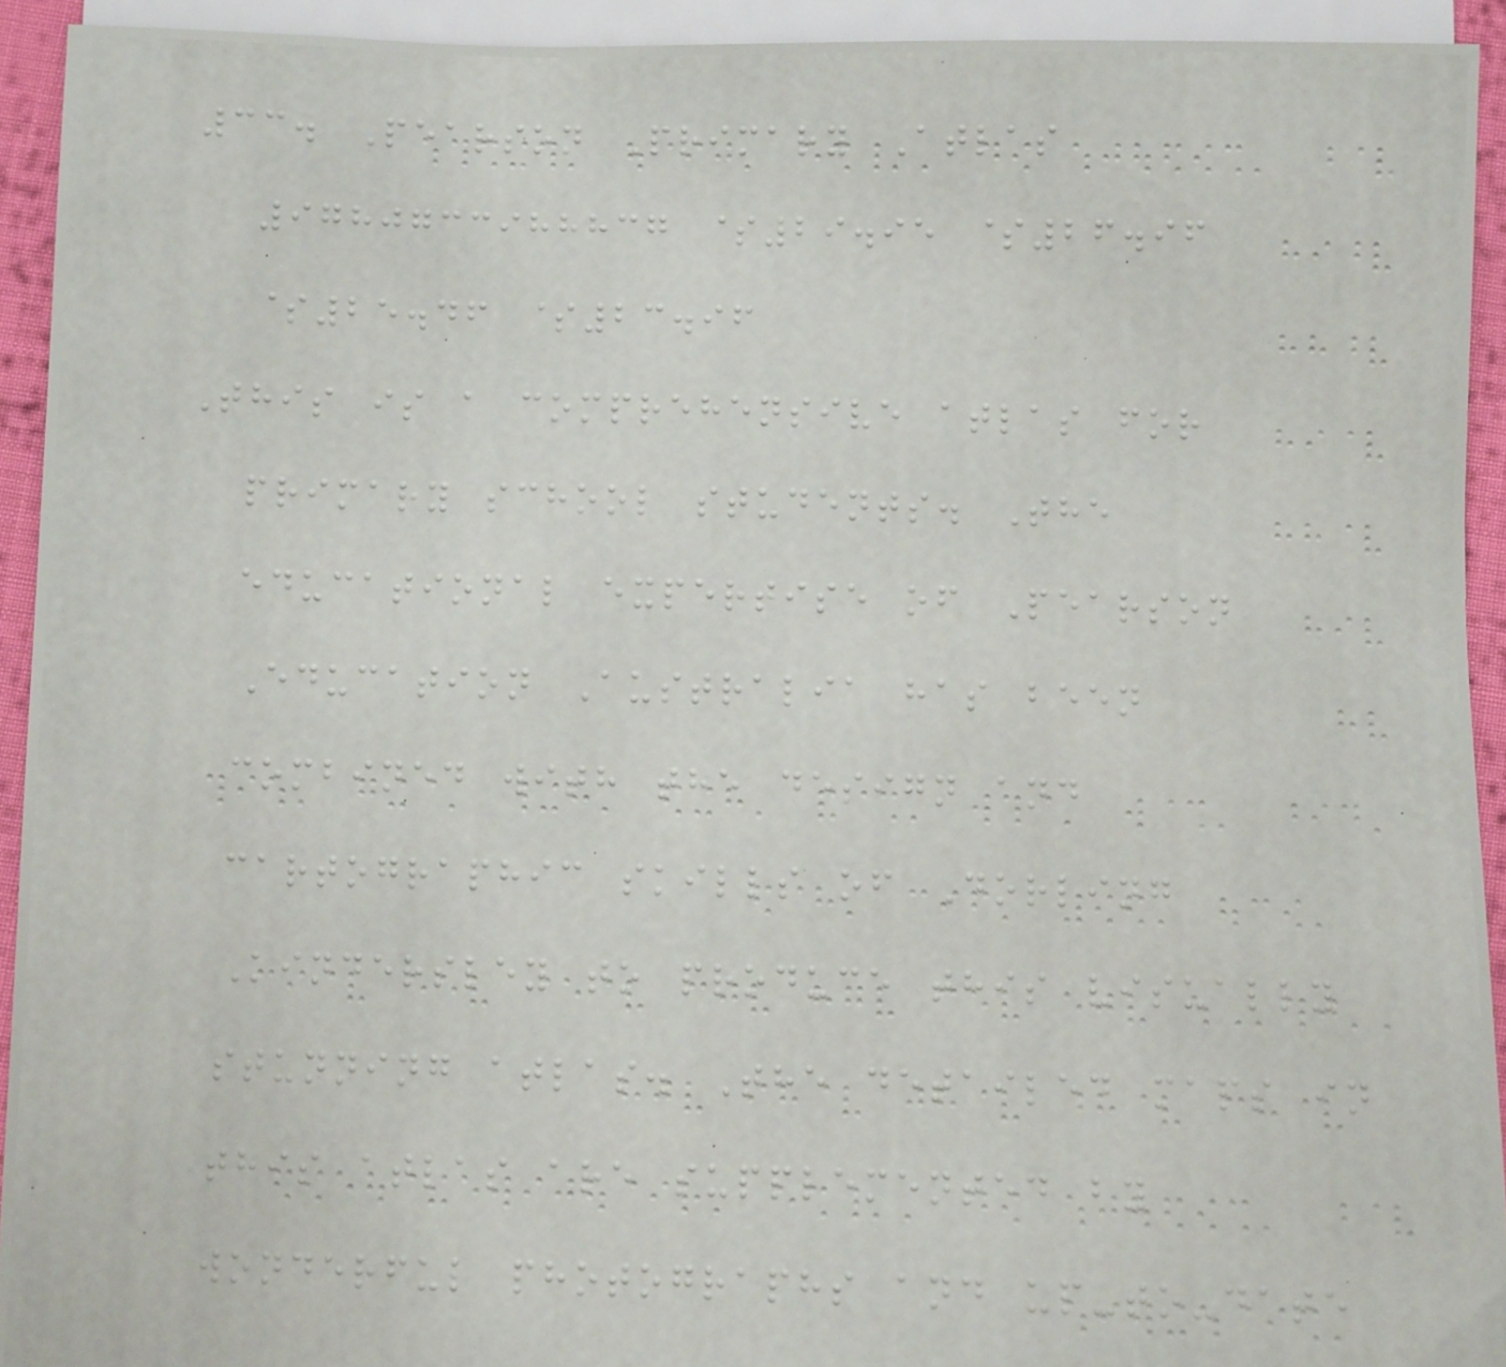33. Pearson Primary Atlas
9780733988837 $29.95 $26.96
$25.46 $23.96
This is a comprehensive atlas for
primary school students. The
educational expertise of Pearson
Education Australia has been
combined with the design and
cartographic skills of Dorling
Kindersley to produce this visually
stunning atlas. The detailed maps in
this atlas are supplemented by
wonderful photographs and up-to-date
